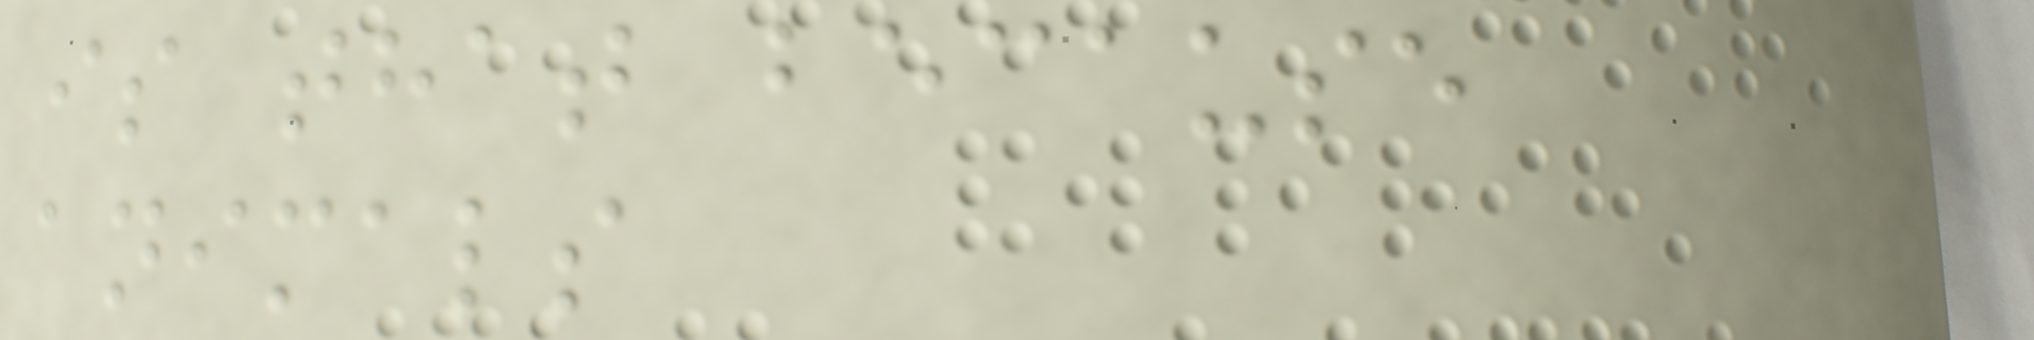is that because
animals
